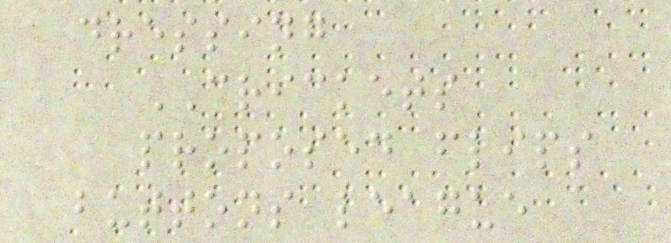dressing
CRICKETS
proposed flips
buttons league
